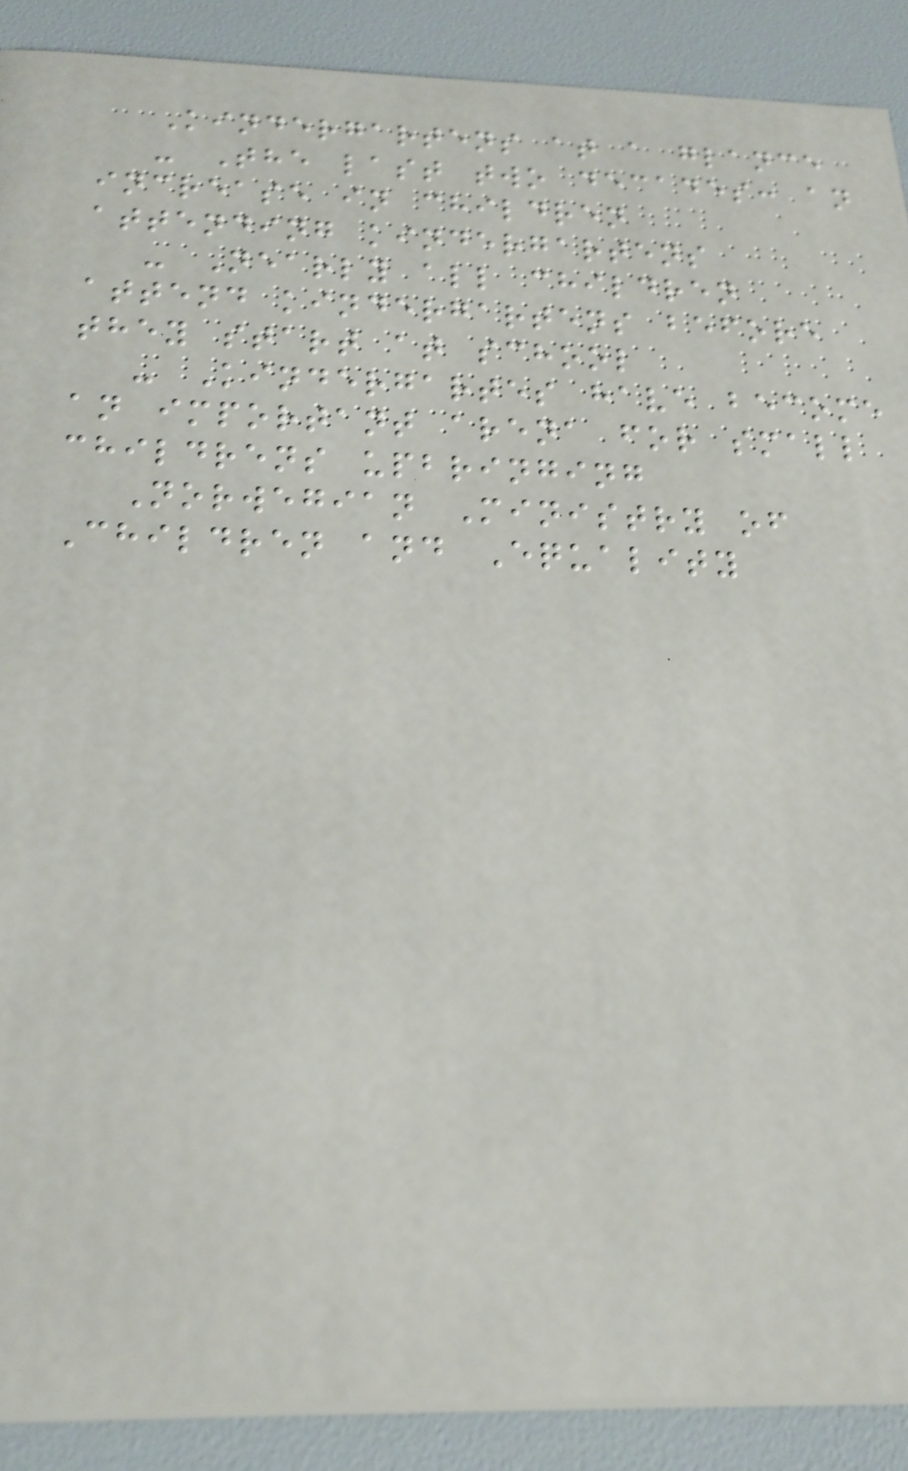Kindergartens at a glance
- The last two decades: an
increase in children
attending kindergartens
- Nearly all children
attend kindergartens before
they start at school
- Kindergartes have become
an important arena for small
childrens upbringing
Norwegian Ministry of
Children and Equality
